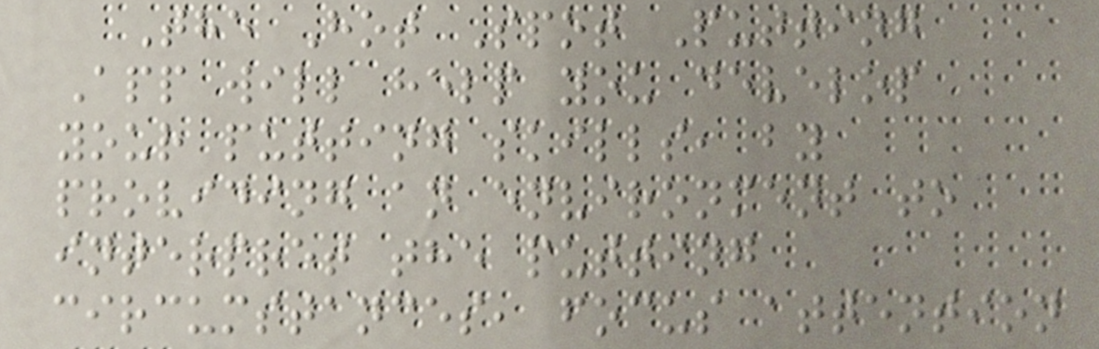The Hot Spot Putting
App will help you develop
your putting skills, by
providing an environment to
interpret the putting
circumstances, focus attention
